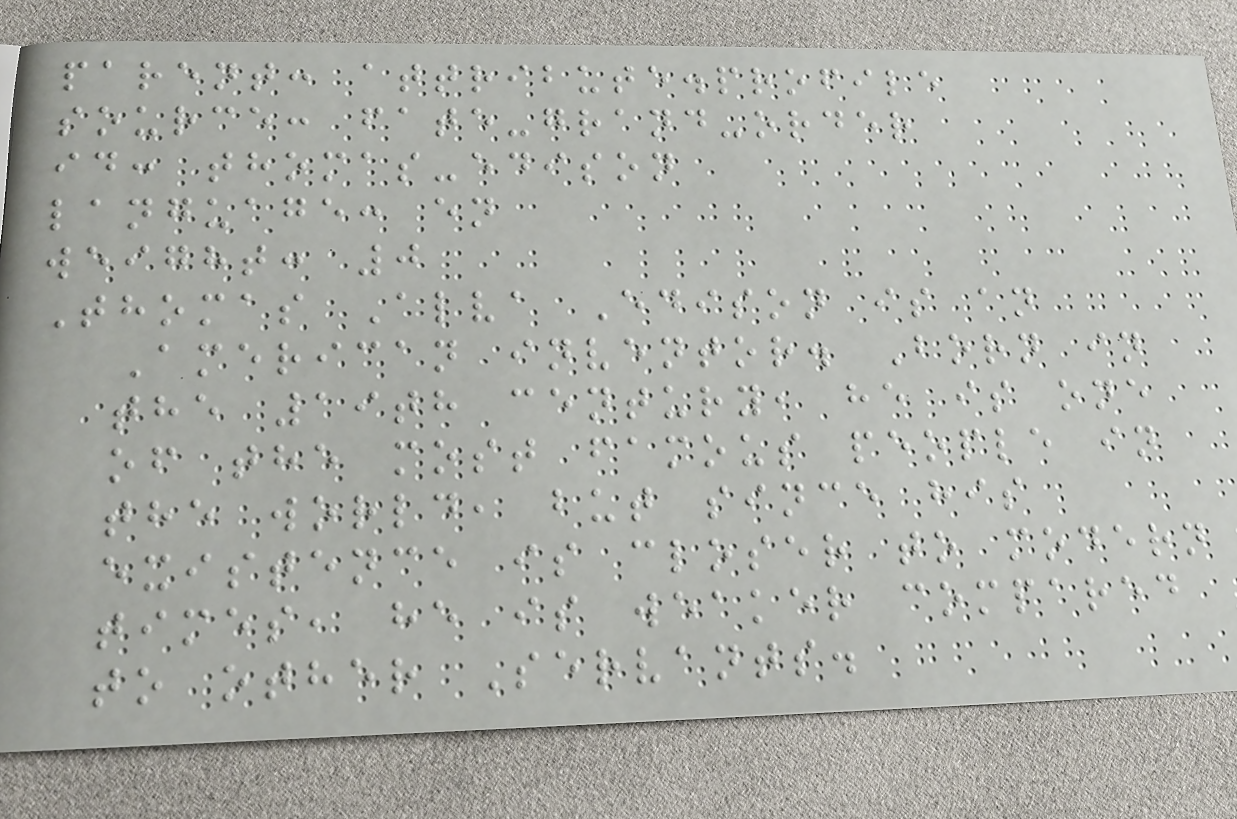parent: attribute.profile
source: fate-grand-order
id: thomas-edison
language: en
weight: 0
Thomas Alva Edison is an
American inventor. Born in
the 19th century, he is one
of the most famous people in
the world, but since his
existence is closer to modern
times, he is weaker compared
to other Servants.
